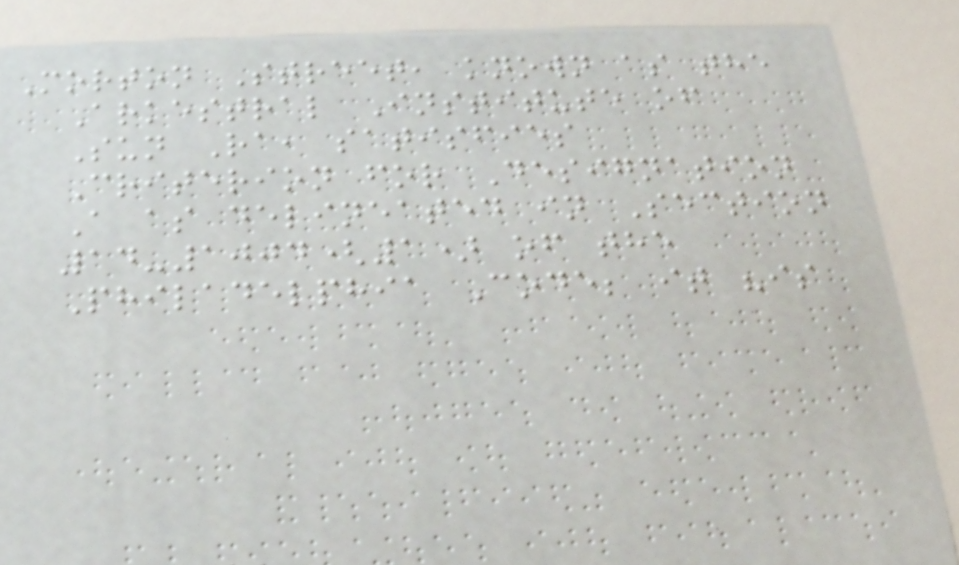Morton Street, known as the
Arkestral Institute of
Sun Ra, satisfies
Criterion for Designation
A as delineated in Section
14-1004(1) of the
Philadelphia Code; it "is
